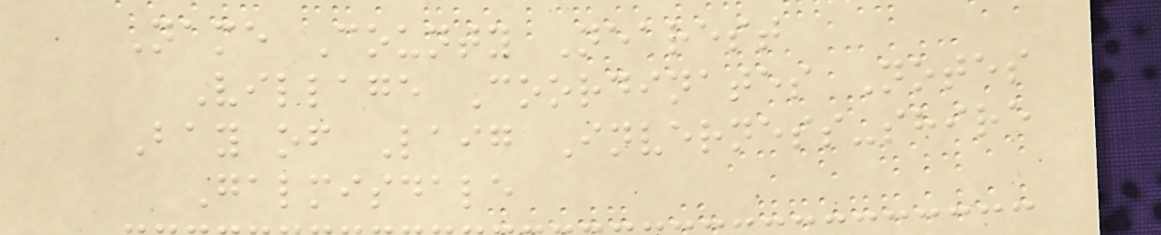Name County Nearest
Village Coordinates Notes
Bay of Laig Inverness-shire
Galmisdale
